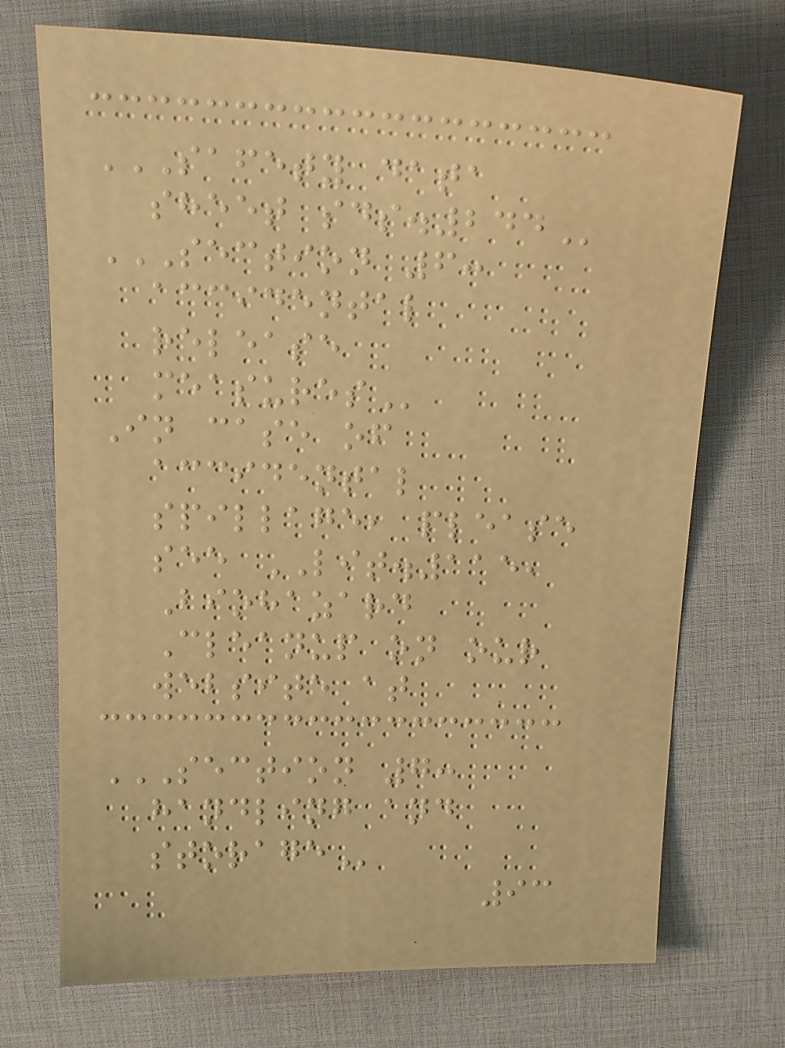SAFETY DATA
SHEET SDS.244
SECTION 6:
ACCIDENTAL
RELEASE
MEASURES
In case of
accidental
spillage, please
see LIT.115,
Biohazard
Cleanup on our
website at
SECTION 7:
HANDLING AND
STORAGE
93
